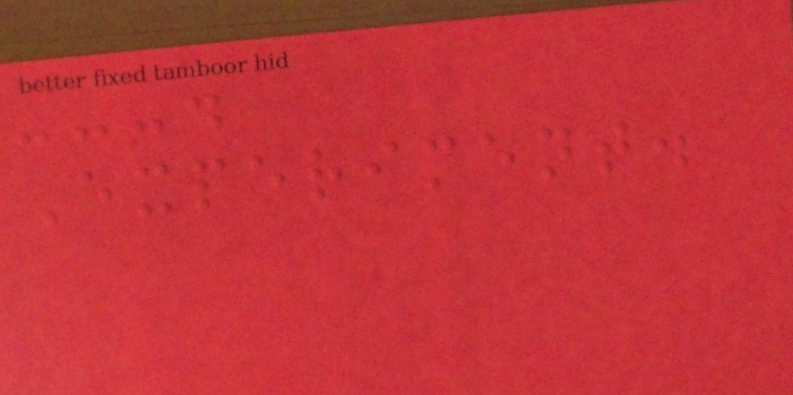---.
Experiment.
